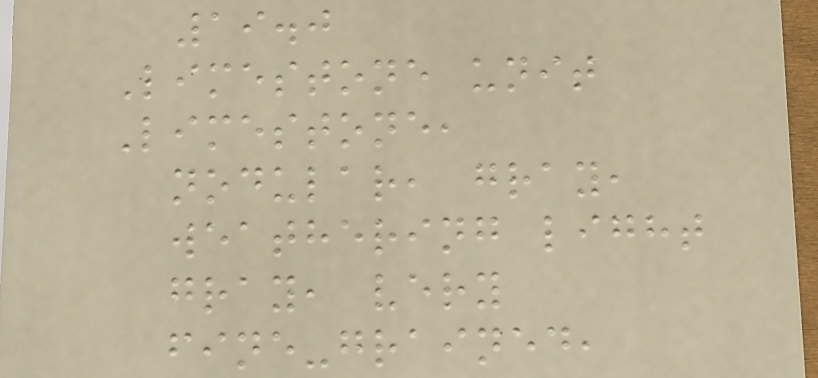19.0
Limestone unit
Limestone,
nodular, gray,
weathering light
gray, very
fine-grained,
